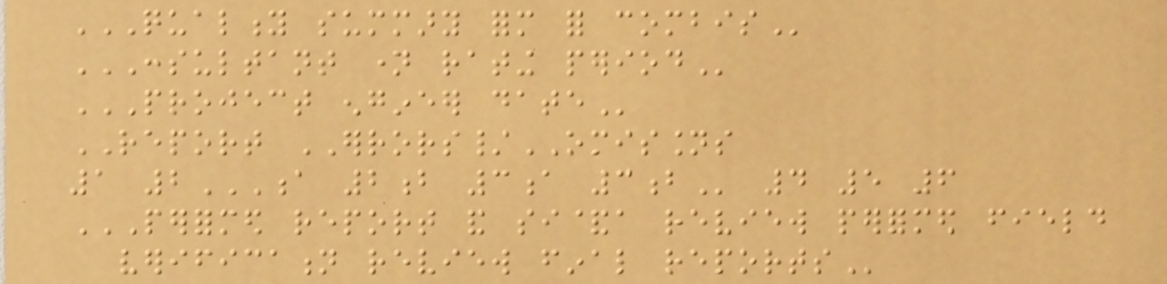QUALITY SUMMARY FORM FOR COMBIS
CONSULTANT NAME RATING PERIOD
PROJECT ENGINEER DATE
REPORT ERRORS/OMISSIONS
1 2A 2B 3A 3B 4 5 6
PERFORMED REPORT AND SI&A REVIEW PERFORMED FIELD
VERIFICATION REVIEW FINAL REPORTS
